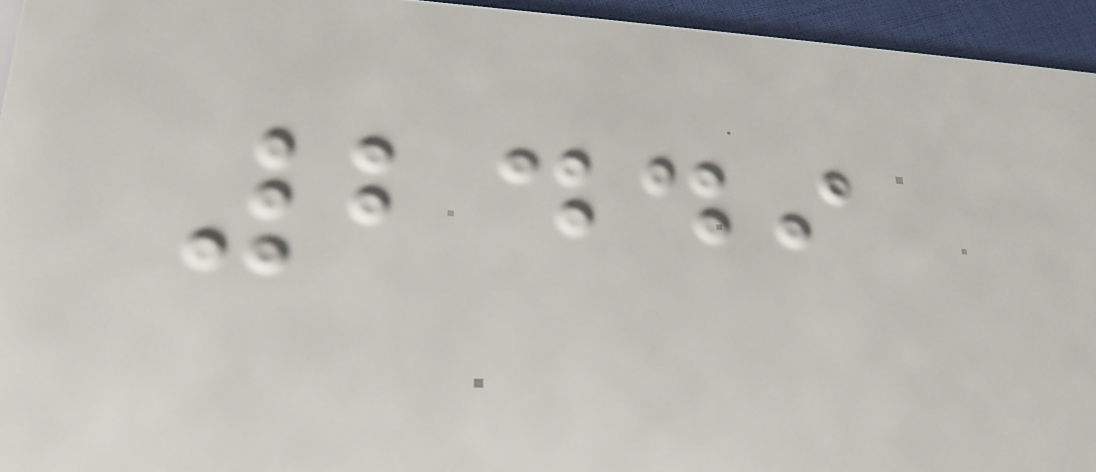2449
